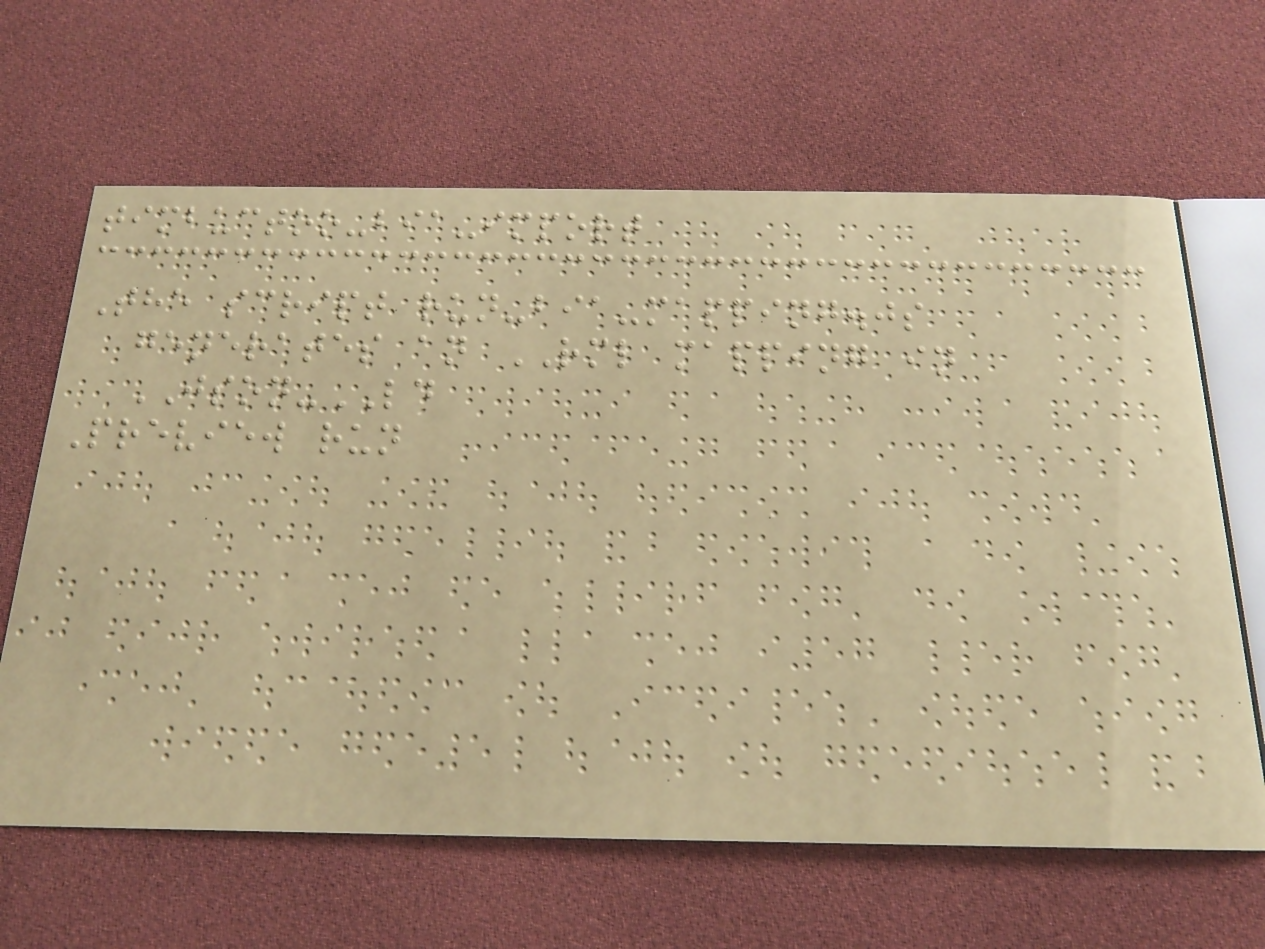timbuctoo-bia-import
The script run-bia-mapping.js
generates an RML mapping in
JSON-LD
Preview run
